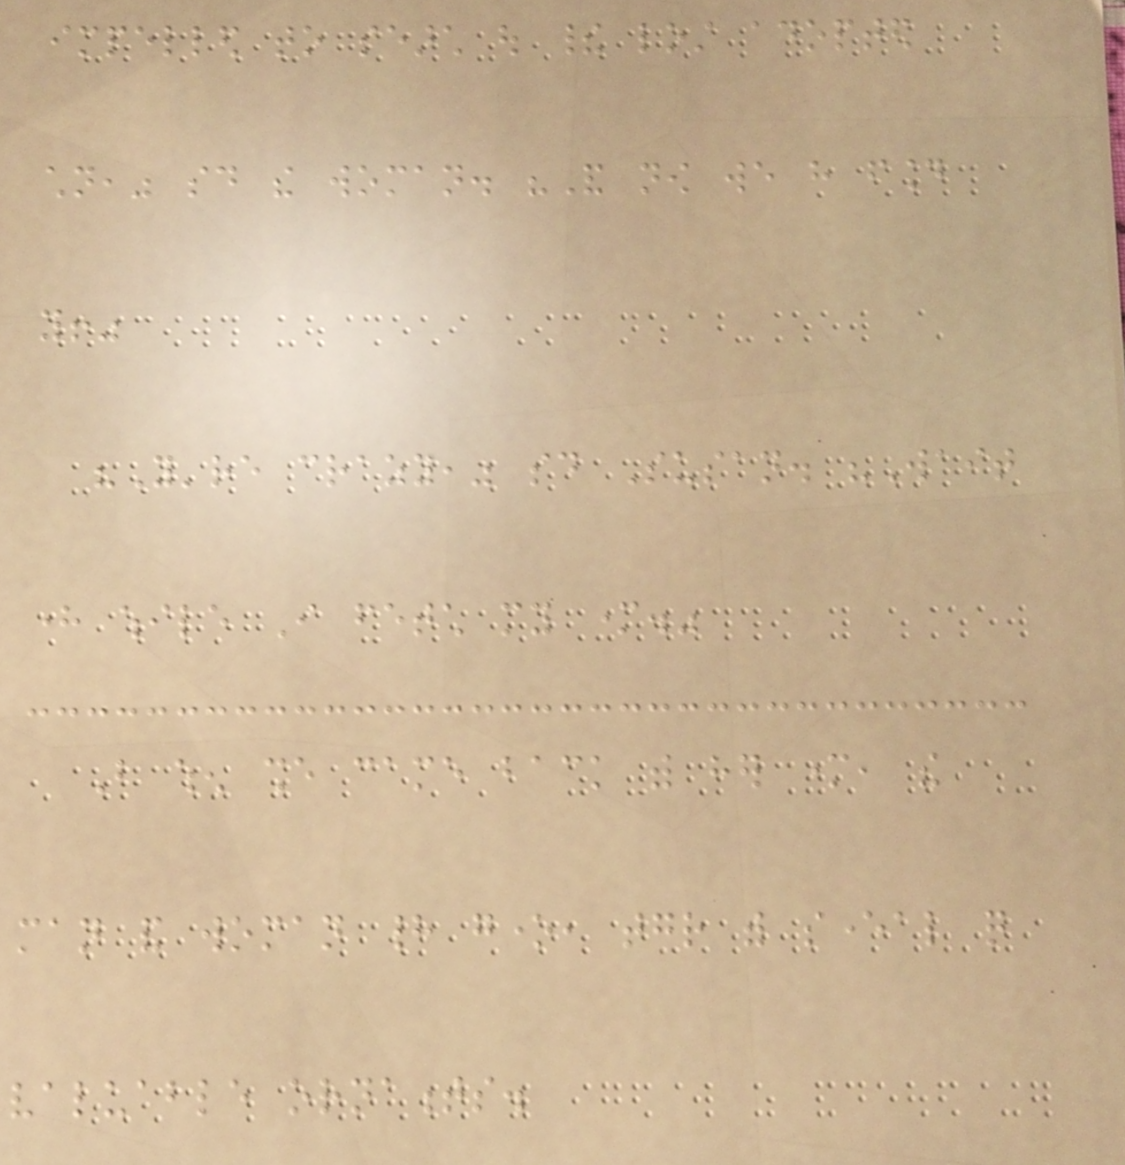impelled to search out their lost adopted
children," said the woman. "And now we have found
you!"
"You're crazy," said Susan. "Wait
here while I fetch my mother."
But when she came back with her mother, the
man and woman had gone, together with several quite
valuable ornaments.
